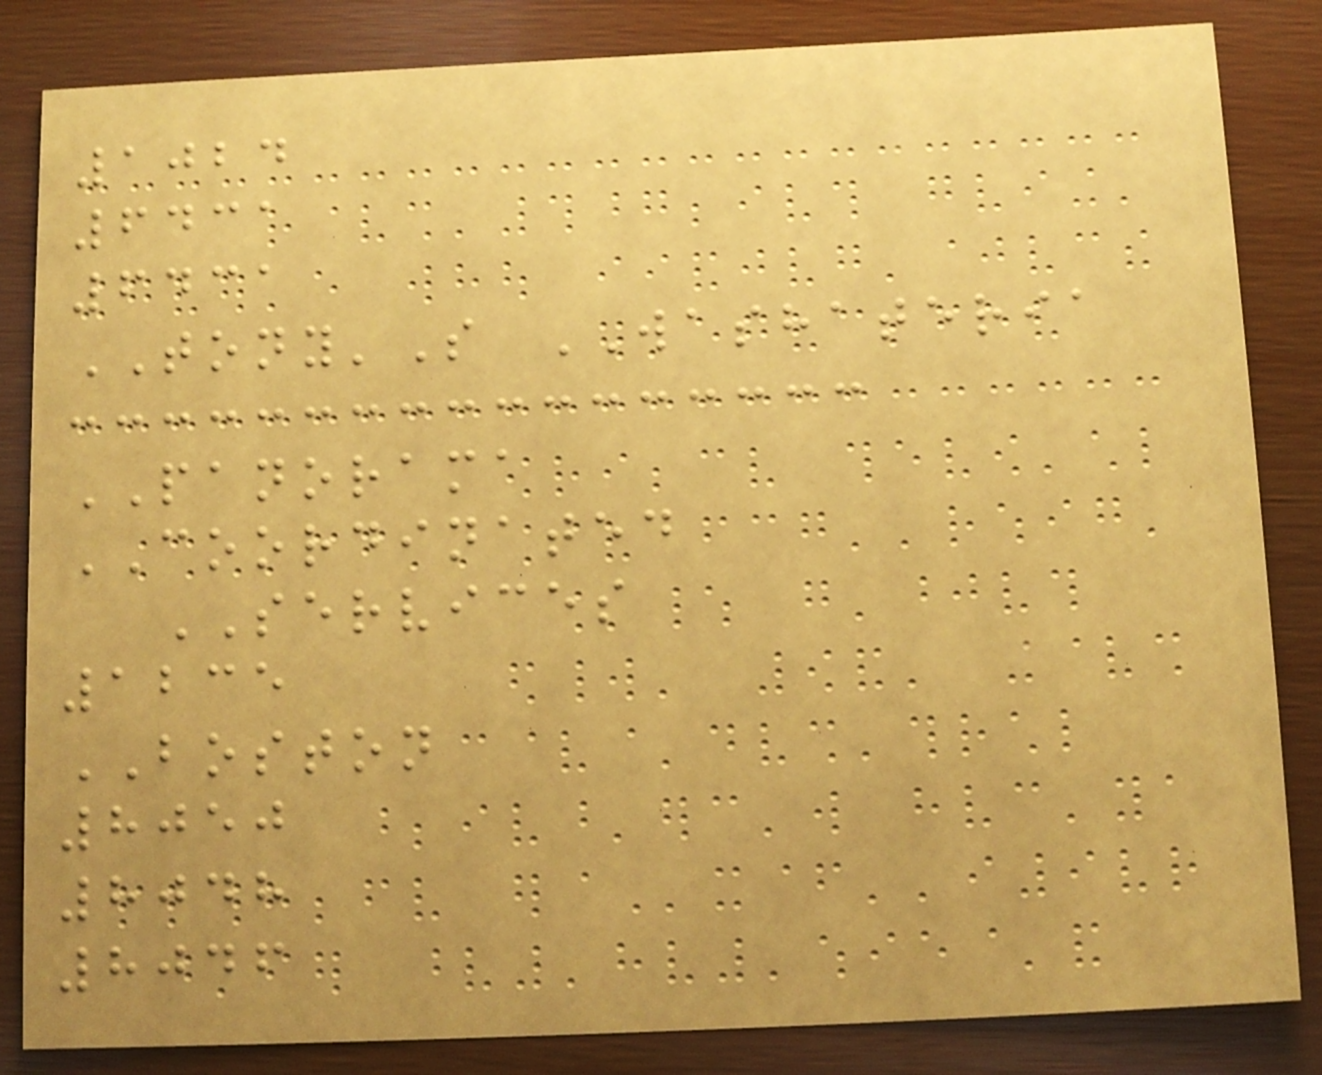1024
6431
6431
TONY'S WASHATERIA
PANORAMA
COORDINATED
SERVICES
1235
BOSTON
8050
8048
8046
